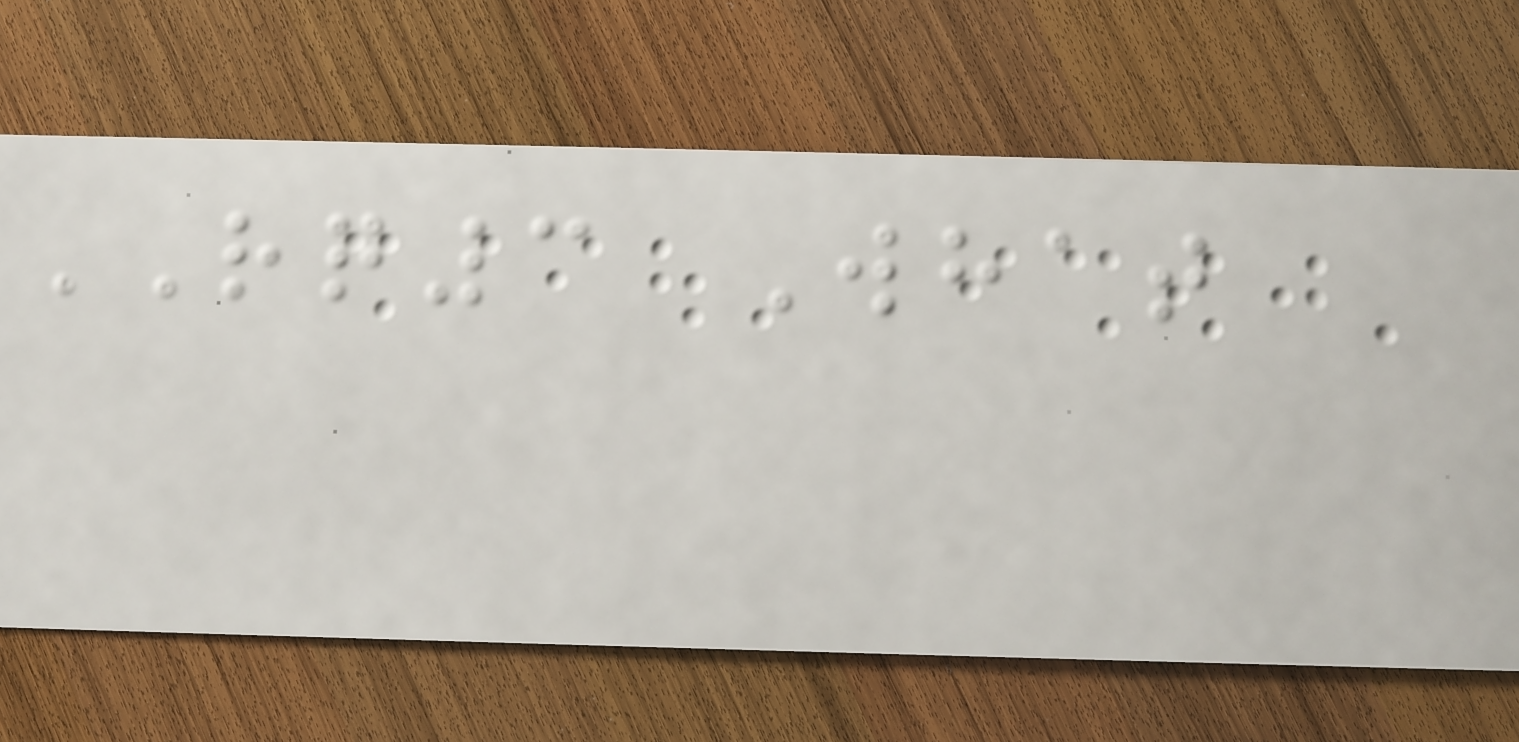RQ3 What
